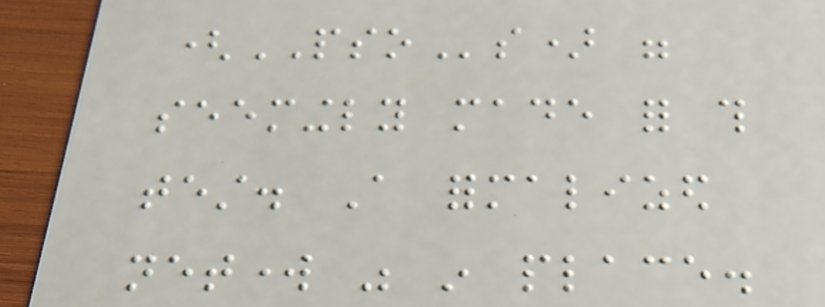(PSOs) were
seemingly made for this
test. A formalized
network was in place.
